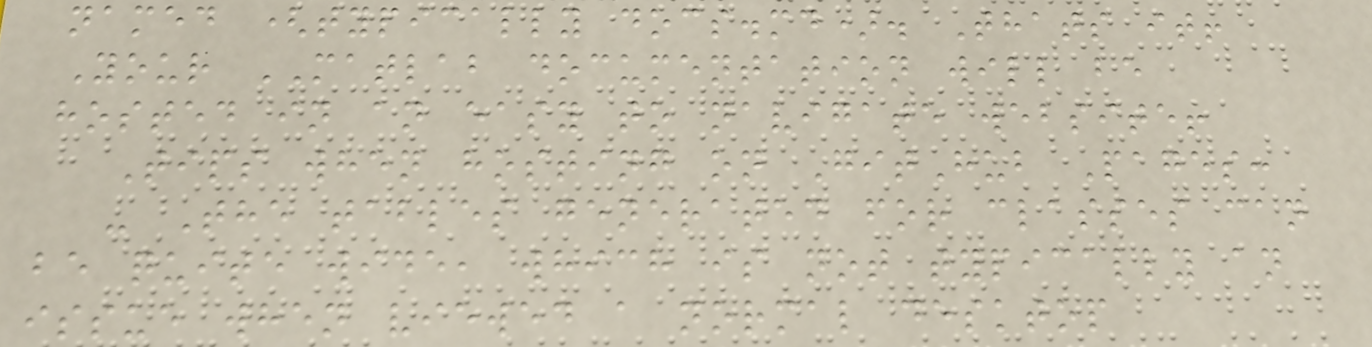named (typically docs.md). Thats it!
Your MATLAB documentation will be
hosted in an easy to navigate website!
Tips when hosting on GitHub Pages:
- The tables generated for classes can
be quite wide, which is not typically an
issue when viewed a normal desktop
